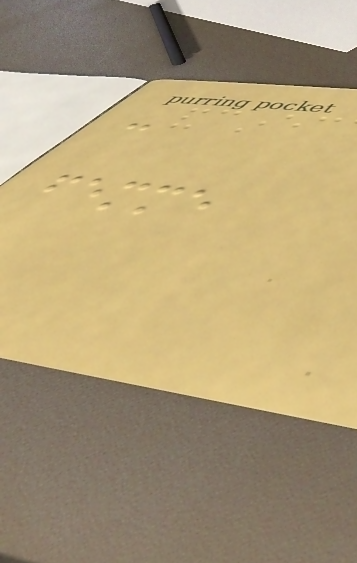-
femme
